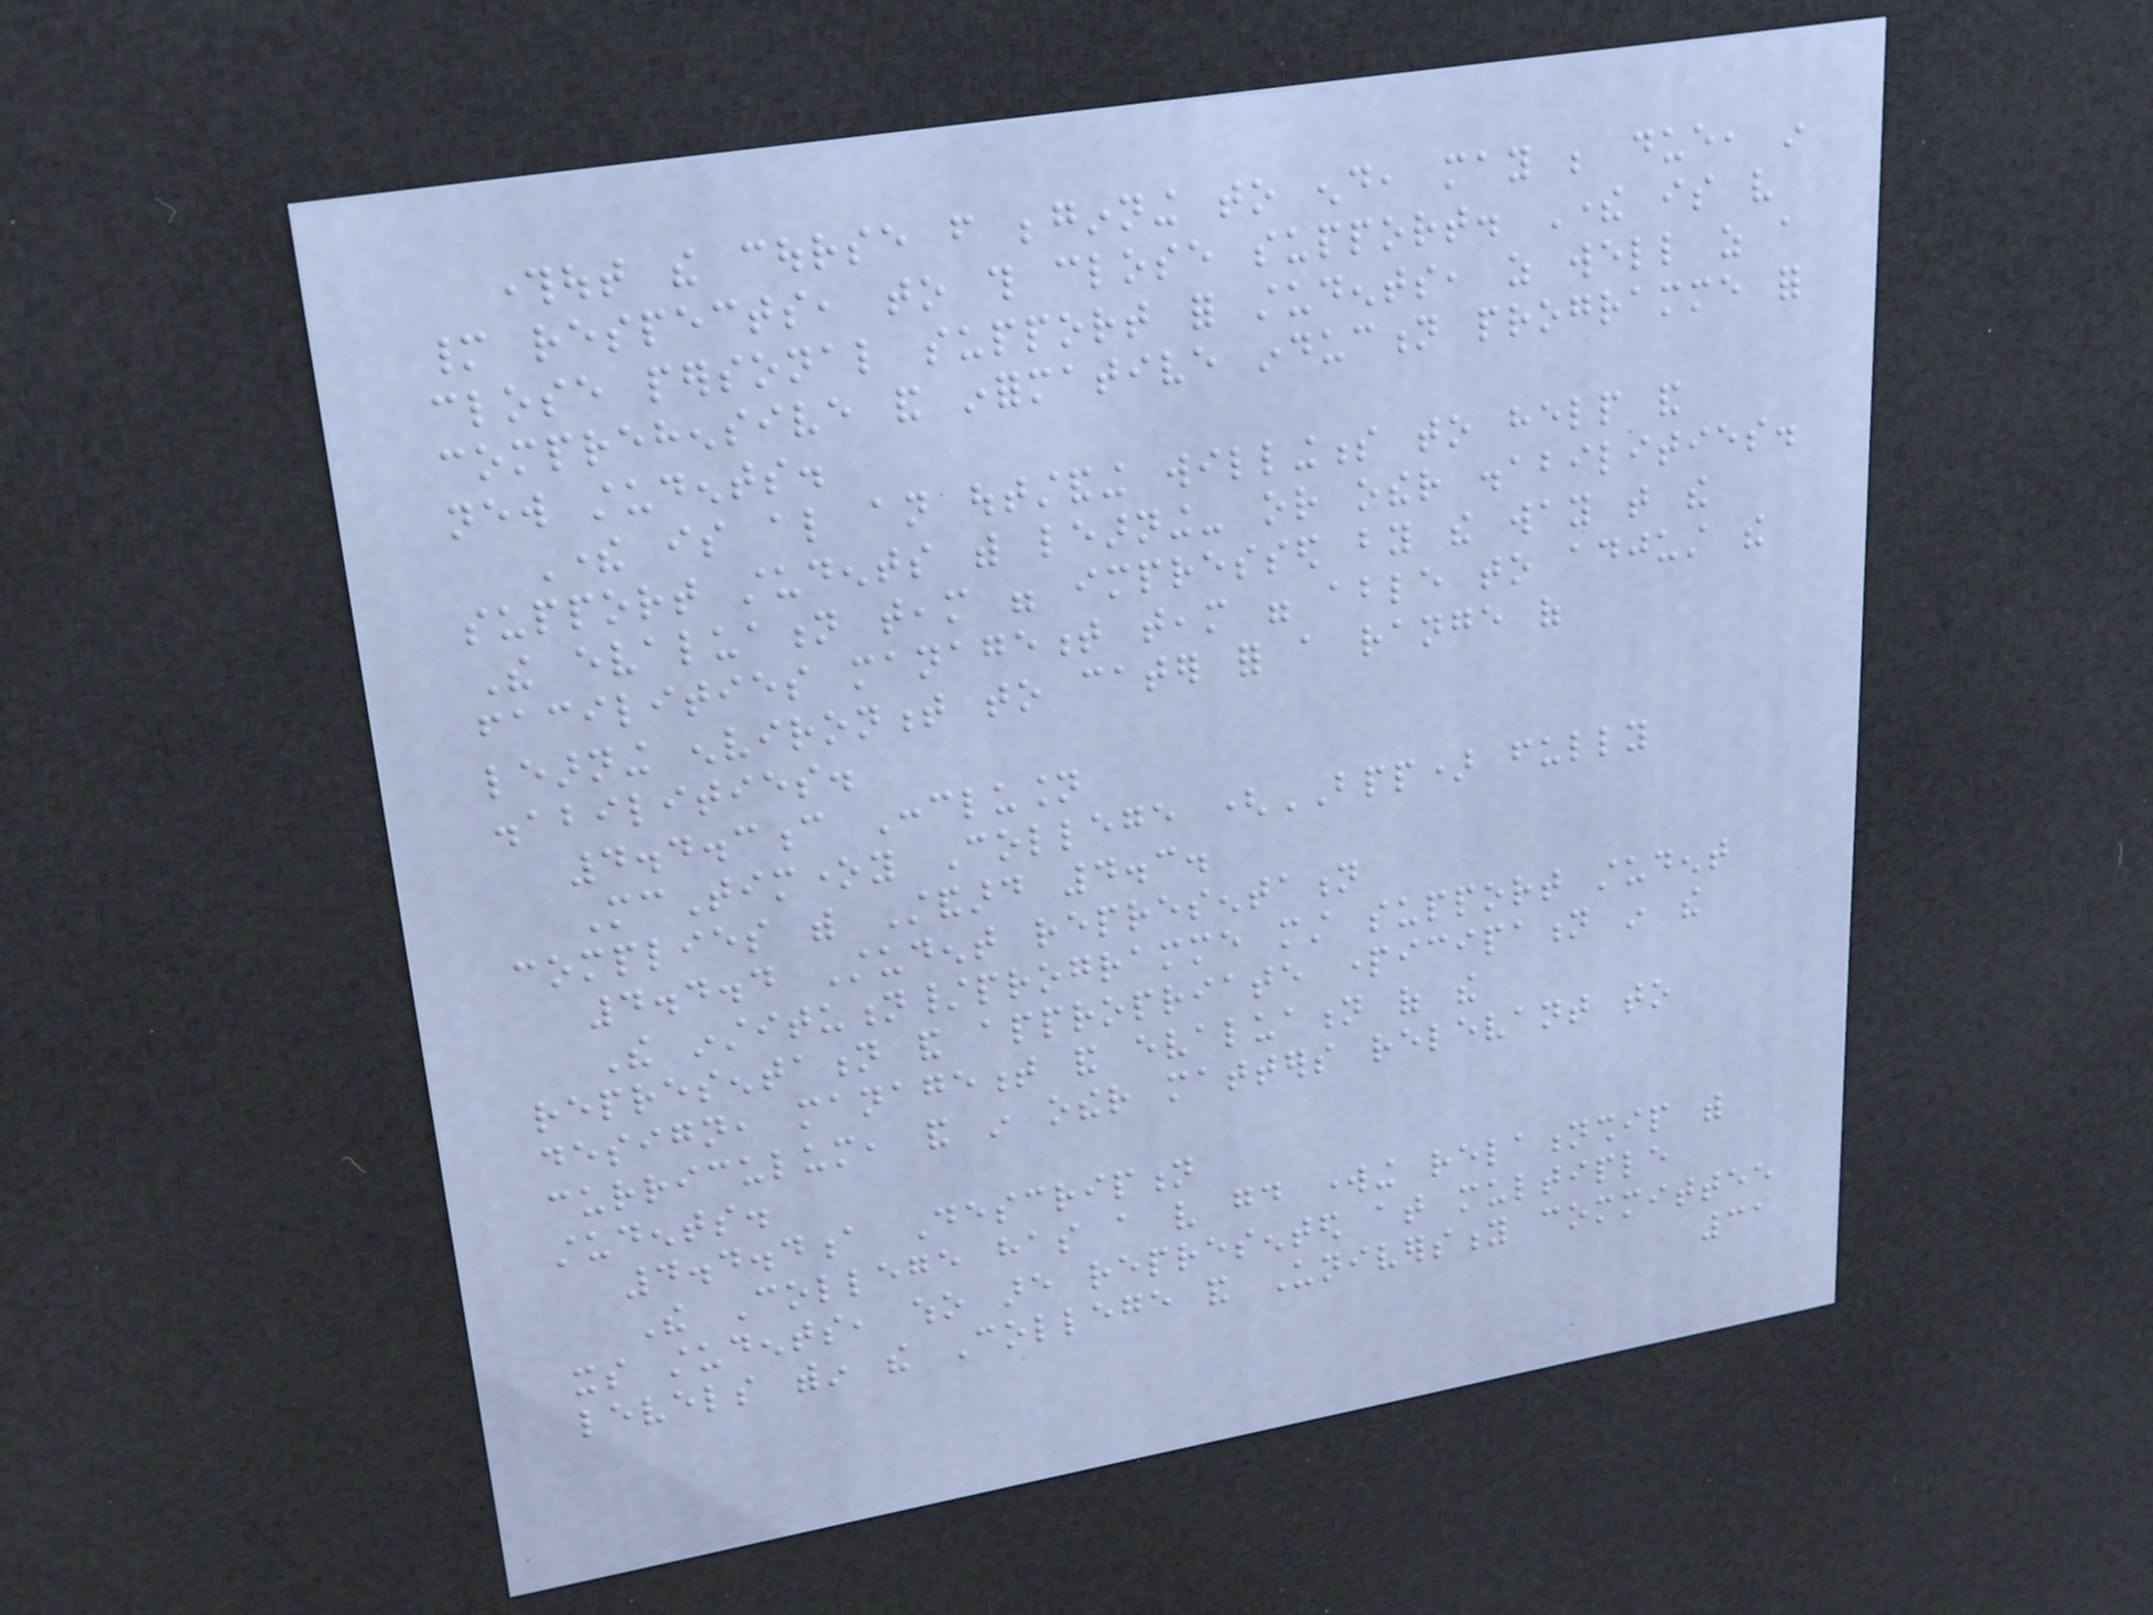throughout the course from beginning to end, may be due, in
many respects, to this close support. There is very
close personal support for students, as well as a
comprehensive and informative induction programme for
new students.
There is also an outstanding willingness to help and
support students with learning- or other disabilities.
The evaluation team were impressed by the way that the
facilities management team were able to adjust the
learning environment to cater for a range of
disabilities.
4.4.3c Conclusion
McTimoney College (BPP) fully
complies with Standard 4.3.
4.4.4 Student representation
The institution/programme must support student
representation and appropriate participation in the
design, management and evaluation of the
curriculum, and in other matters relevant to
students.
4.4.4a Description
The College has a very good working relationship with
its students, who are represented at multiple
levels within the College and University committee
31
